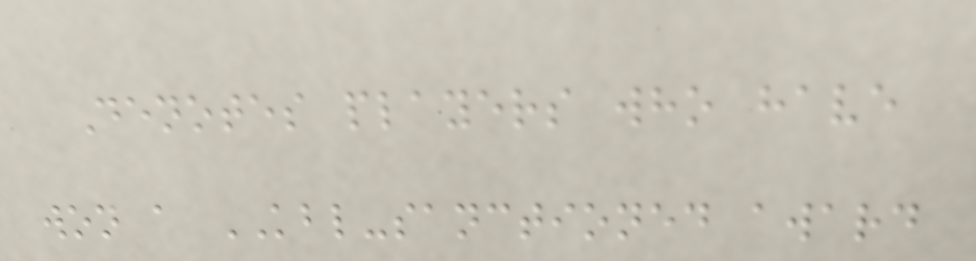Denotes players who have
won a KBL-sanctioned award
